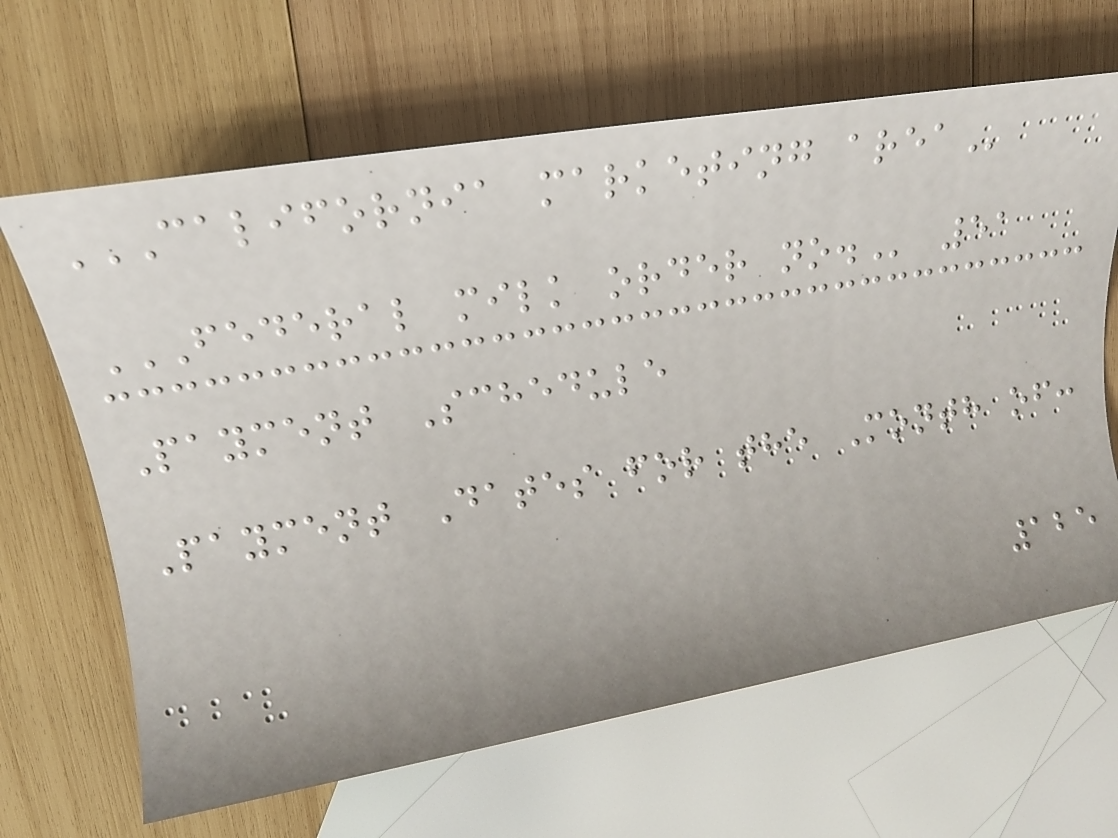CALIFORNIA MARKETING AREA
FEDERAL MILK ORDER NO. 51
Payment Schedule
Payment Dates for the Month of:
125
